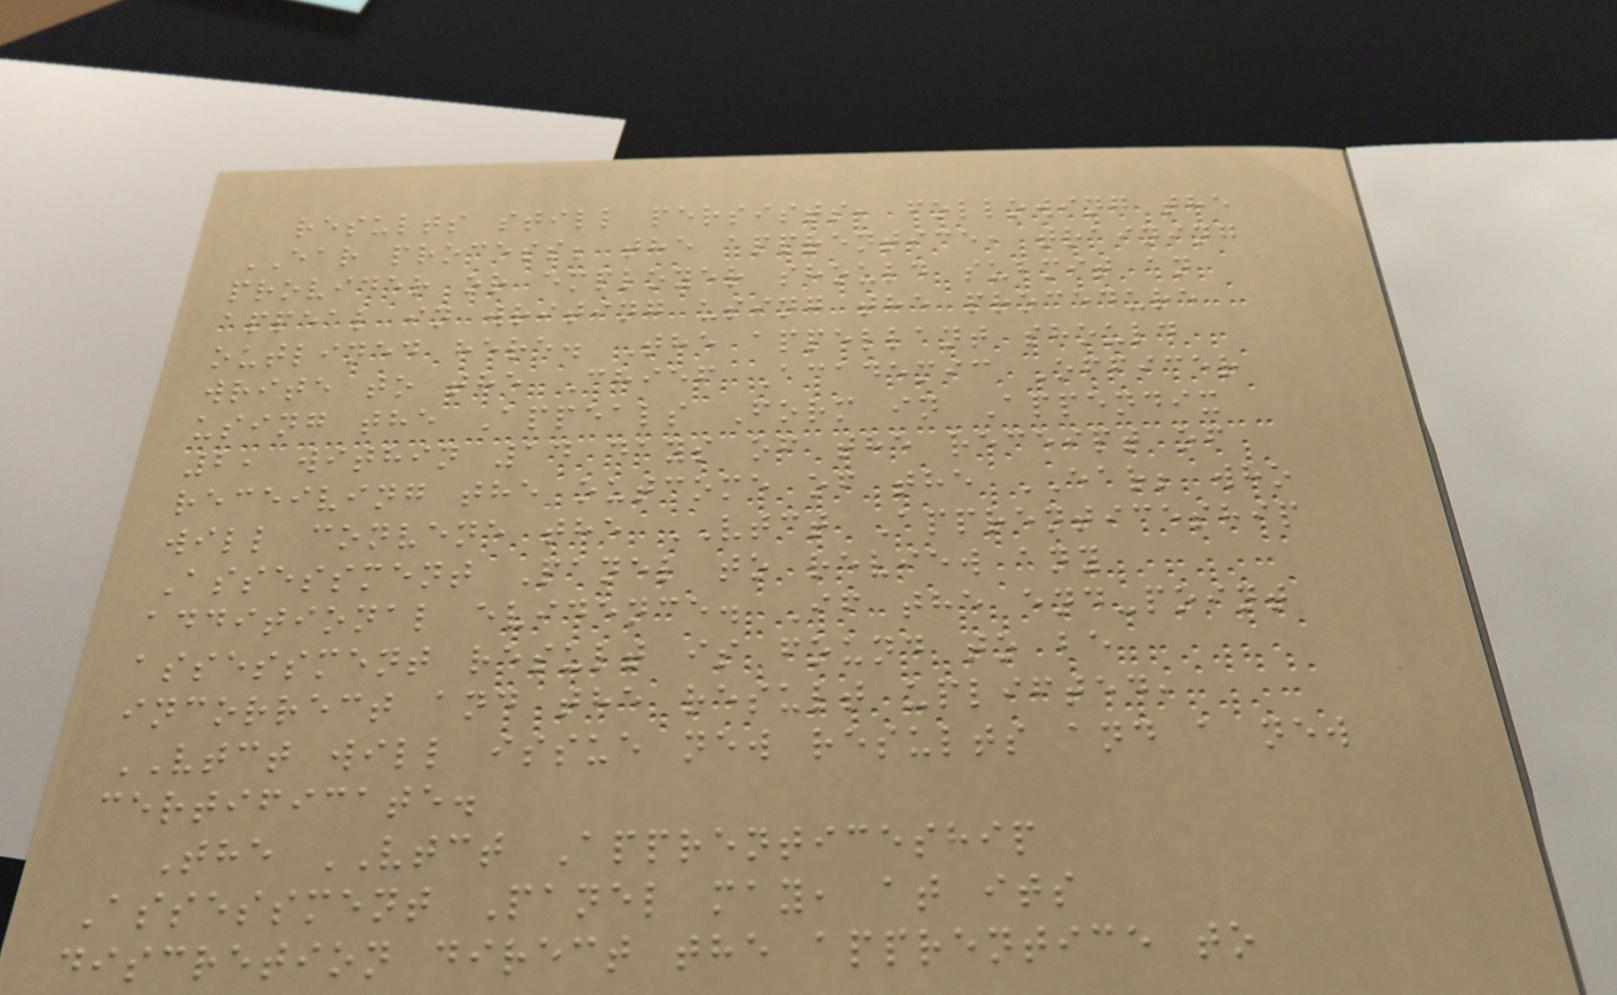results still persists, following the
EAR process; the apprentice, training
provider or employer should submit an
appeal in writing using the procedure
outlined here. The appellant should
write to the Chief Academic Officer
using the Appeals Form in Appendix
2, within 14 days of the receipt of
receiving the outcome of the EAR; who
will convene the VTCT Apprenticeship
Assessment Panel to review any
additional evidence. If the end-point
assessment result is found to be
incorrect and the result uplifted,
VTCT will issue new results and a new
certificate.
The VTCT Apprenticeship
Assessment Panel may, at its
discretion direct the apprentice to
